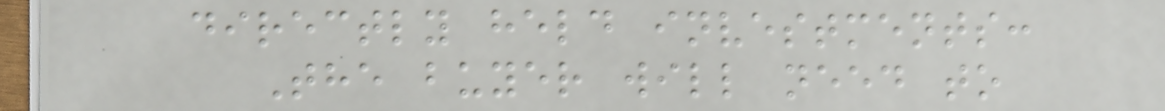directly held investments:
The buyer will need to
